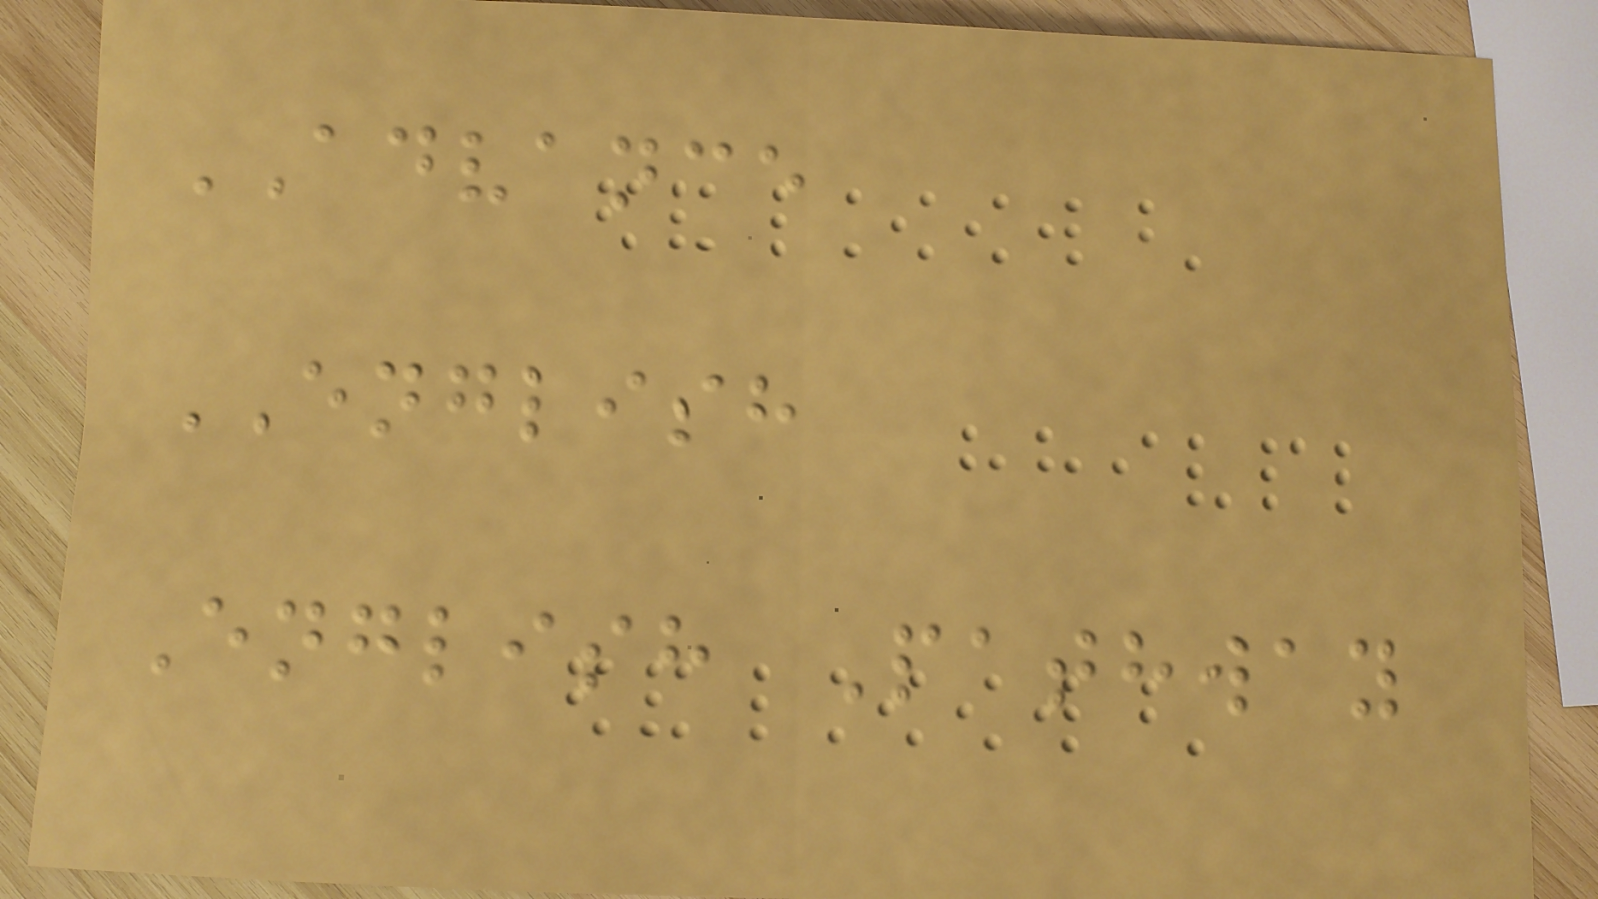ADVANCE
ENGLISH
English Pathway
